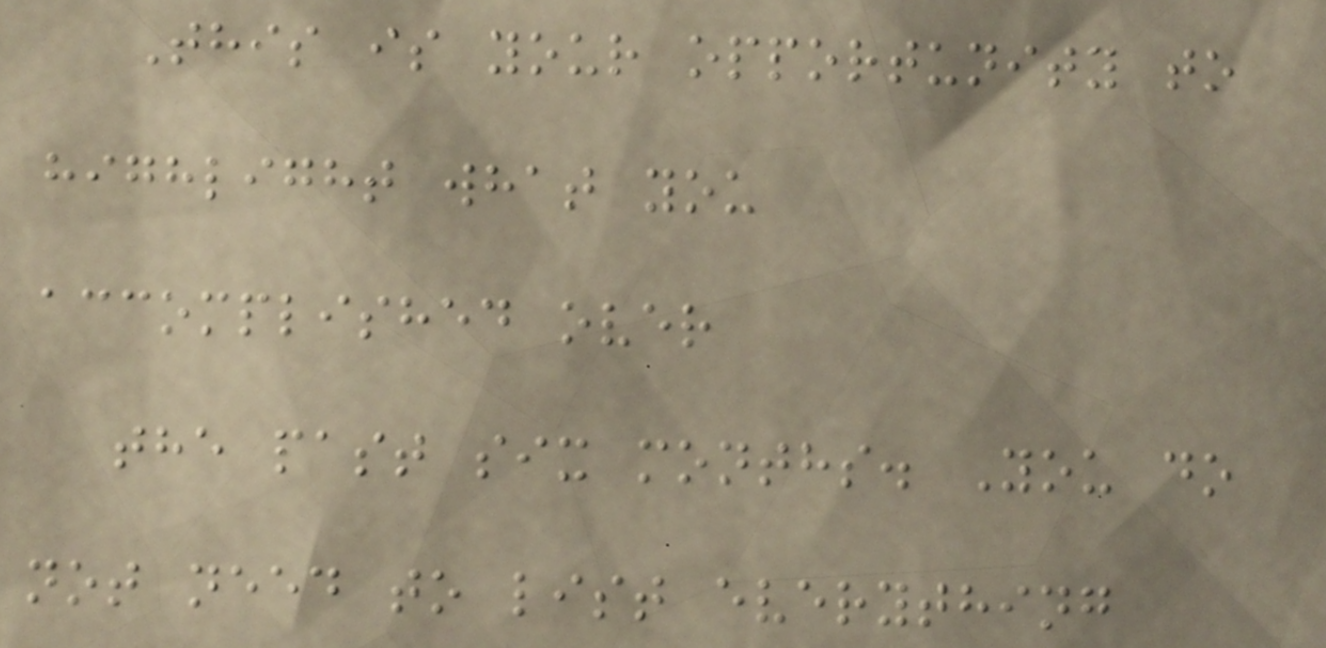This is your opportunity to
highlight what you
accomplished over
the past six months. You do
not need to list everything
